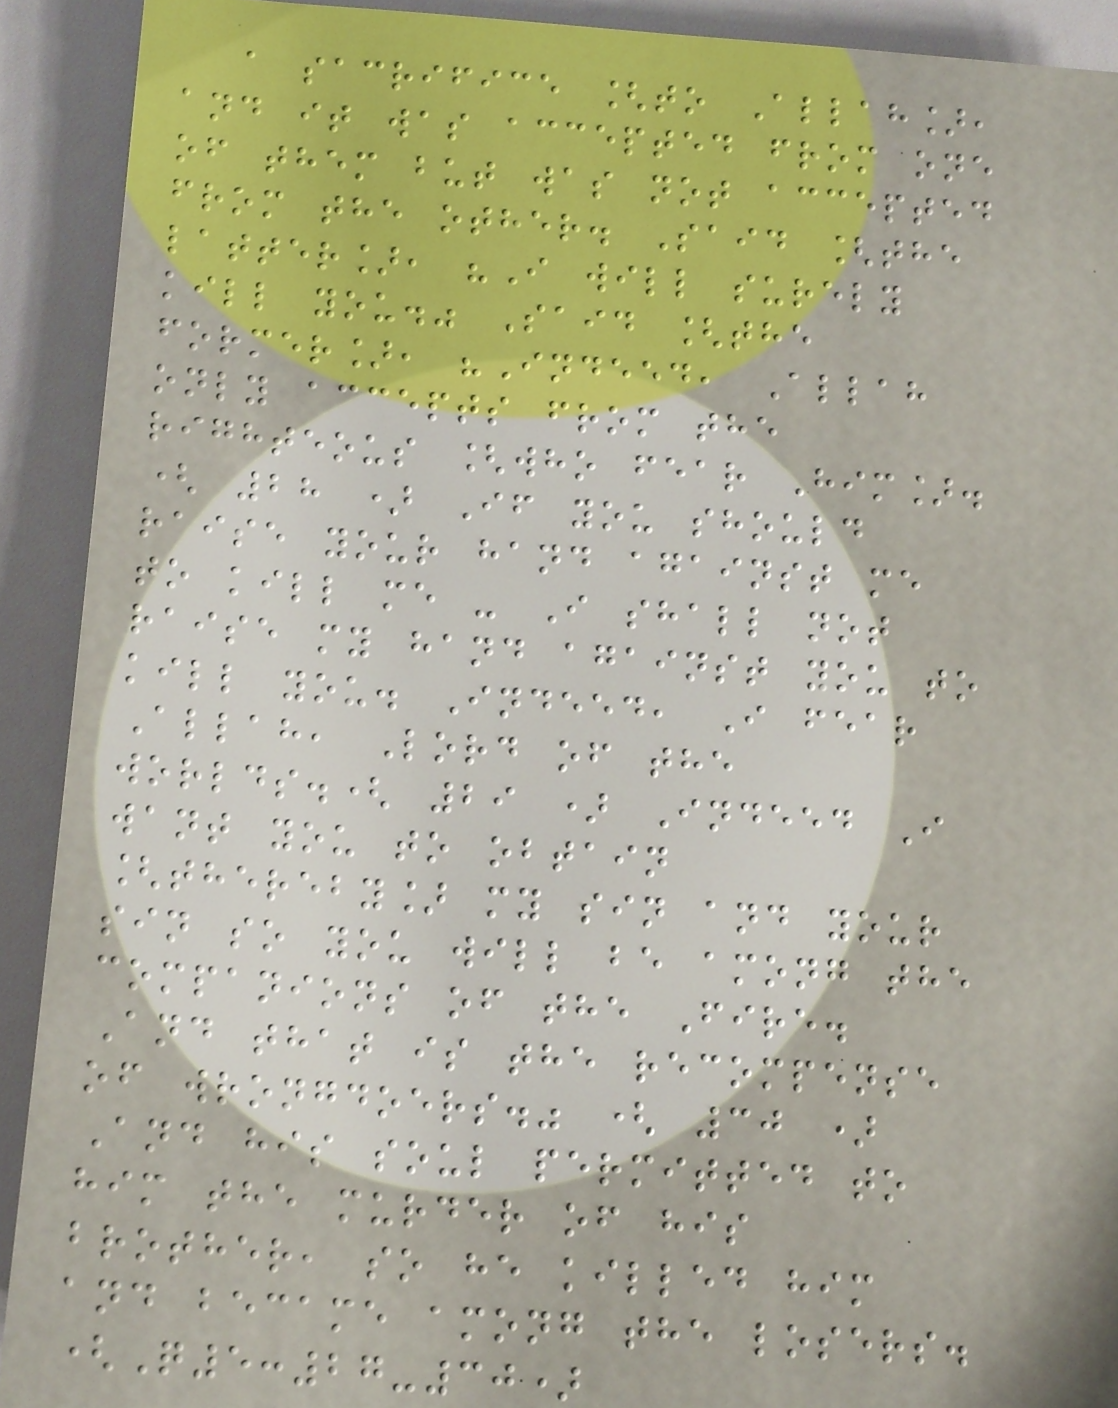a sacrifice [to Allah],
and it was accepted from one
of them but was not accepted
from the other. Said [the
latter], "I will surely
kill you." Said [the
former], "Indeed, Allah
only accepts from the
righteous [who fear Him].
( 28 ) If you should
raise your hand against me
to kill me - I shall not
raise my hand against you to
kill you. Indeed, I fear
Allah, Lord of the
worlds.( 29 ) Indeed I
want you to obtain
[thereby] my sin and your
sin so you will be among the
companions of the Fire.
And that is the recompense
of wrongdoers." ( 30 )
And his soul permitted to
him the murder of his
brother, so he killed him
and became among the losers.
(Q5:27-30)
